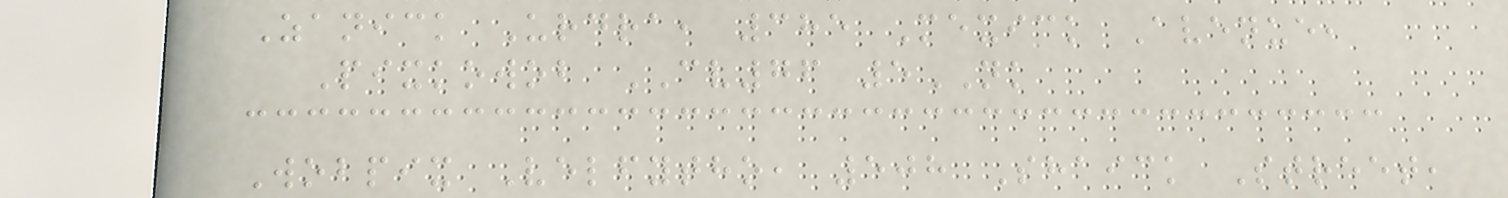Zanick Urdra, 385 Mexick Avenue,
Pixkowob CV76 5NK
Wobpix Velfytho, 508 Shaick Street,
